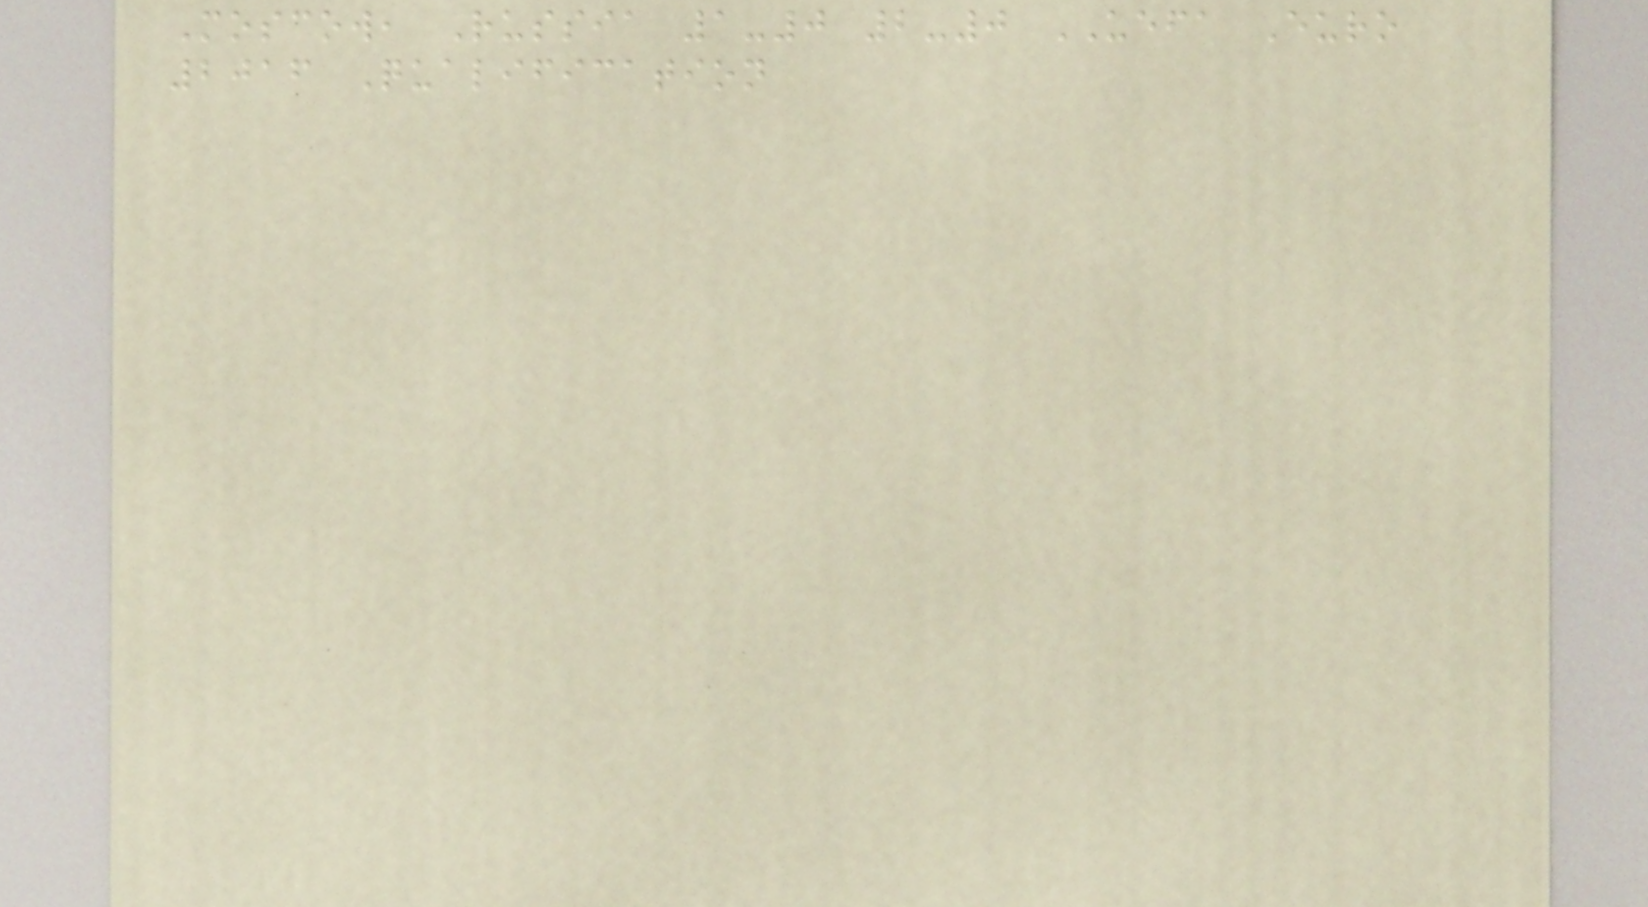Moscow, Russia 1-0 2-0 UEFA Euro
2016 Qualification
